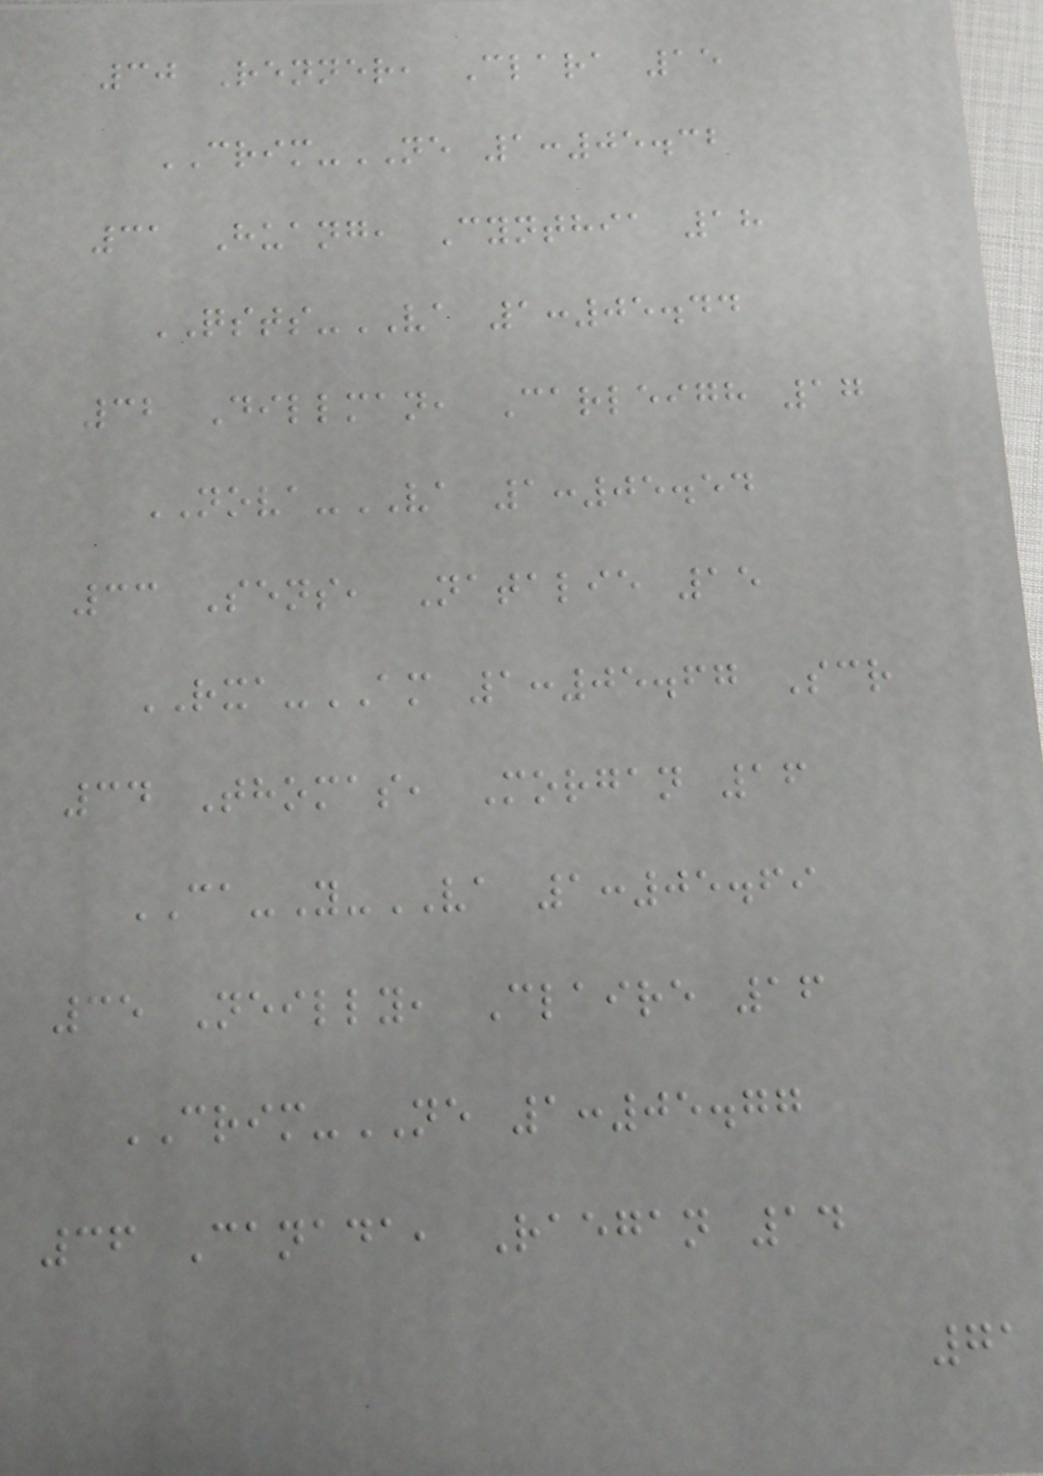30 Renner, Clara 15
CRIM-NE 1:05.32
31 Huang, Cynthia 18
QSTS-VA 1:05.44
32 Dillman, Carleigh 17
NOVA-VA 1:05.54
33 Sens, Natalie 15
RXA-AM 1:05.67 Scr
34 Thomas, Morgan 16
CA-Y-VA 1:05.69
35 Neilly, Claire 16
CRIM-NE 1:05.77
36 Canada, Raegan 14
71
